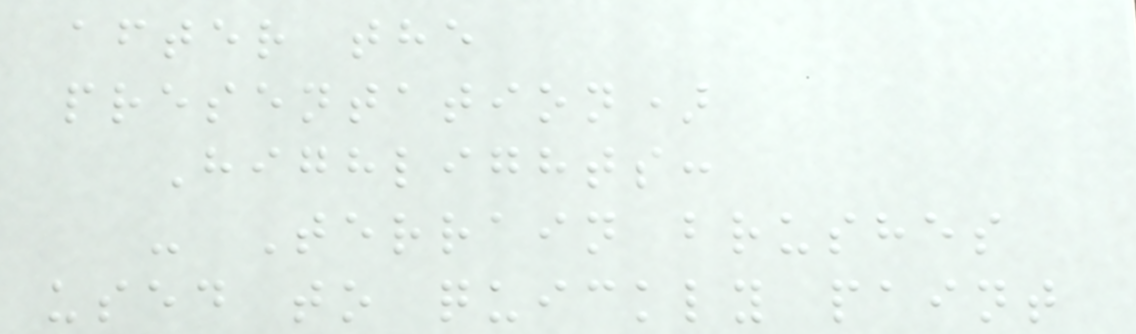after the
presentation)
Highlights:
- Terrain brushes
used to quickly paint
